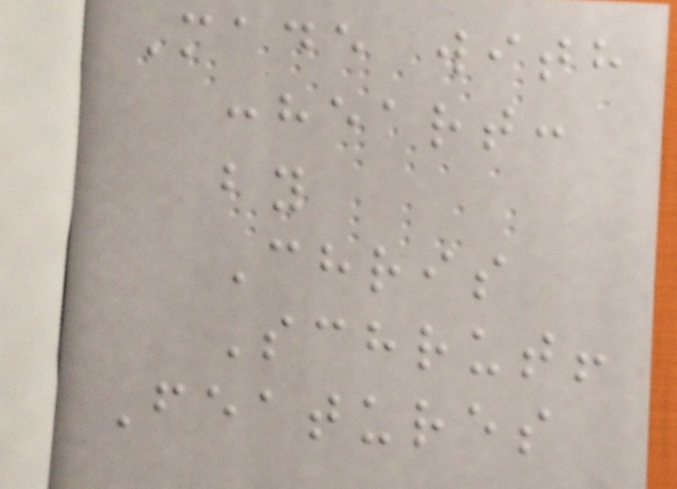Made with
:heart:
by
Chris
Schrut!
Features
